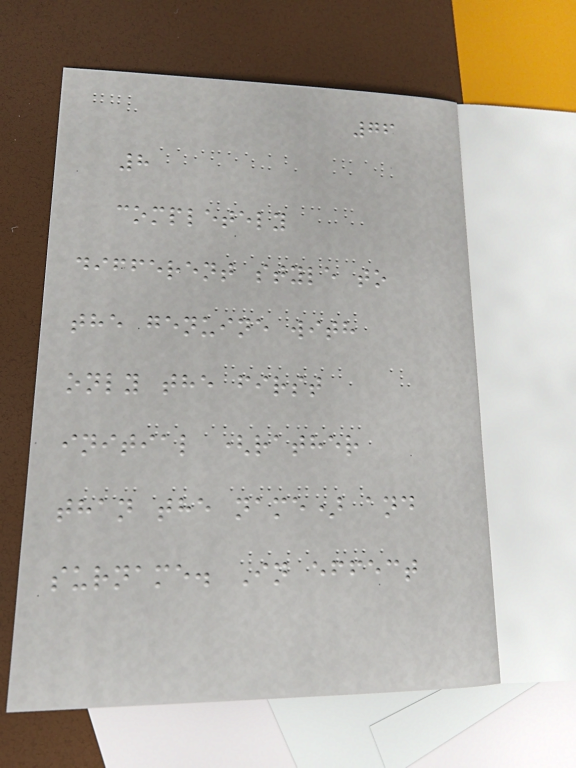76
8
completely
different style to
the genuine with
only the first
initial (rather
than the name) and
surname. In effect
